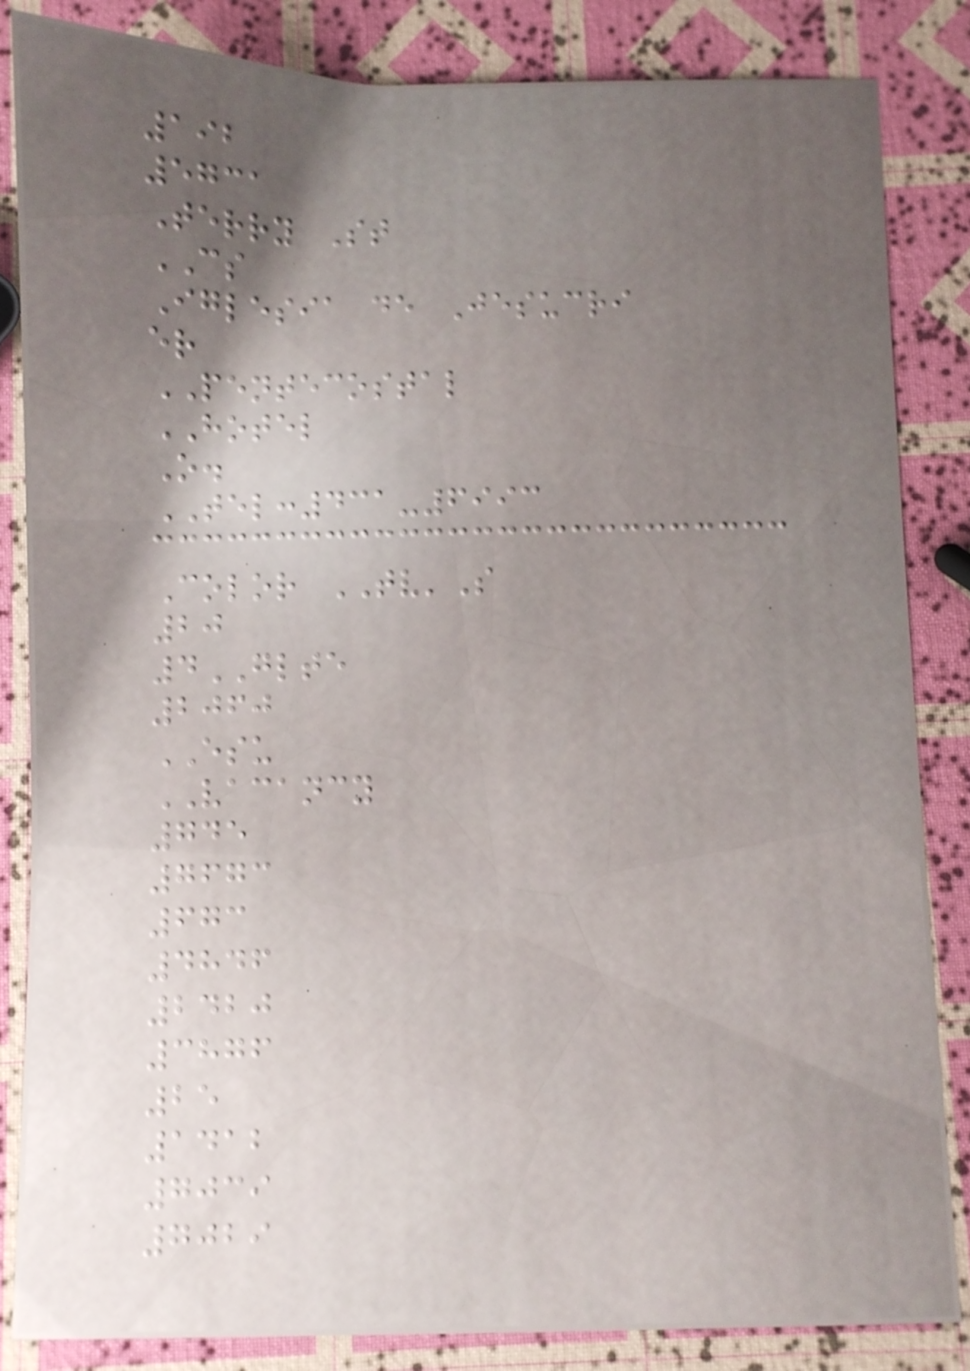192
5731
Terry St
CS
Iglesia de Jesucri
er
PENTECOSTAL
HOTEL
O.
TEL:431-6993
Color TV'S
20
4GLTE
2060
ESU
VACANCY
745
7673
673
4846
2420
3876
25
1412
7039
7029
